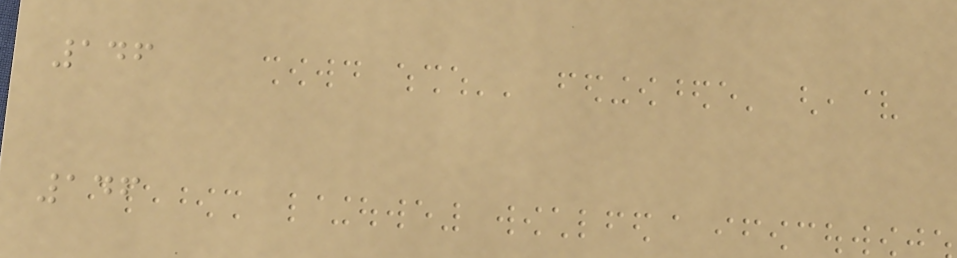146
146
